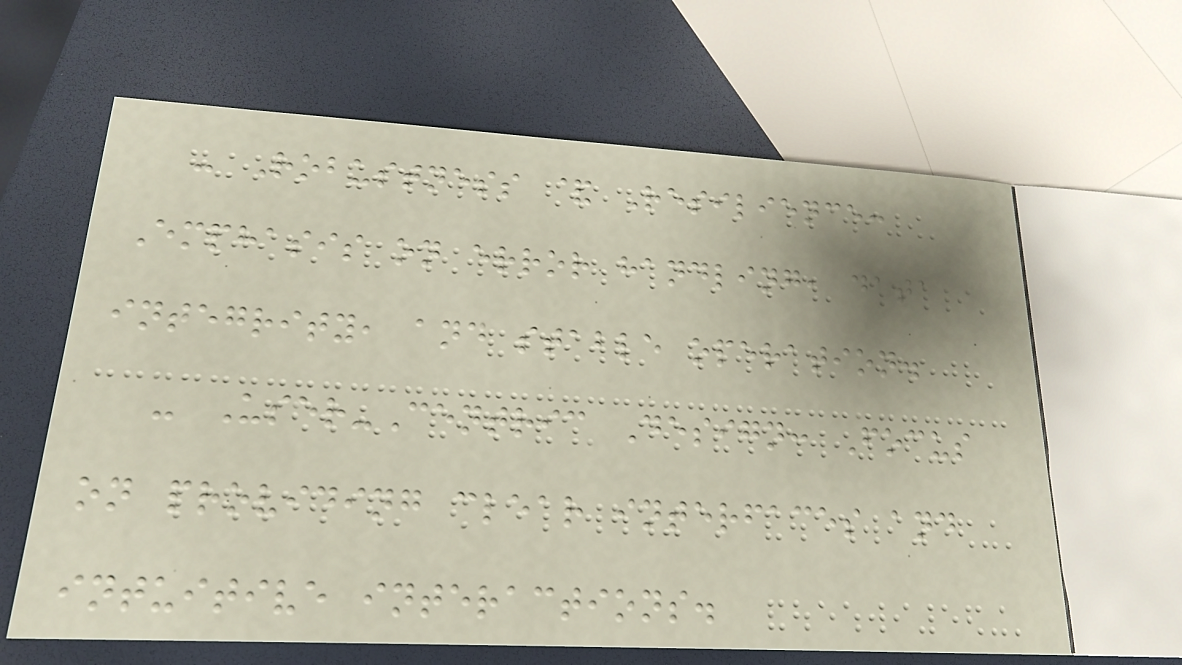- Robustness & Resilience:
Emphasis on error handling, data
integrity, and stable operation.
- User-Centric Design: Focus
on providing clear interfaces and
intuitive interactions.
